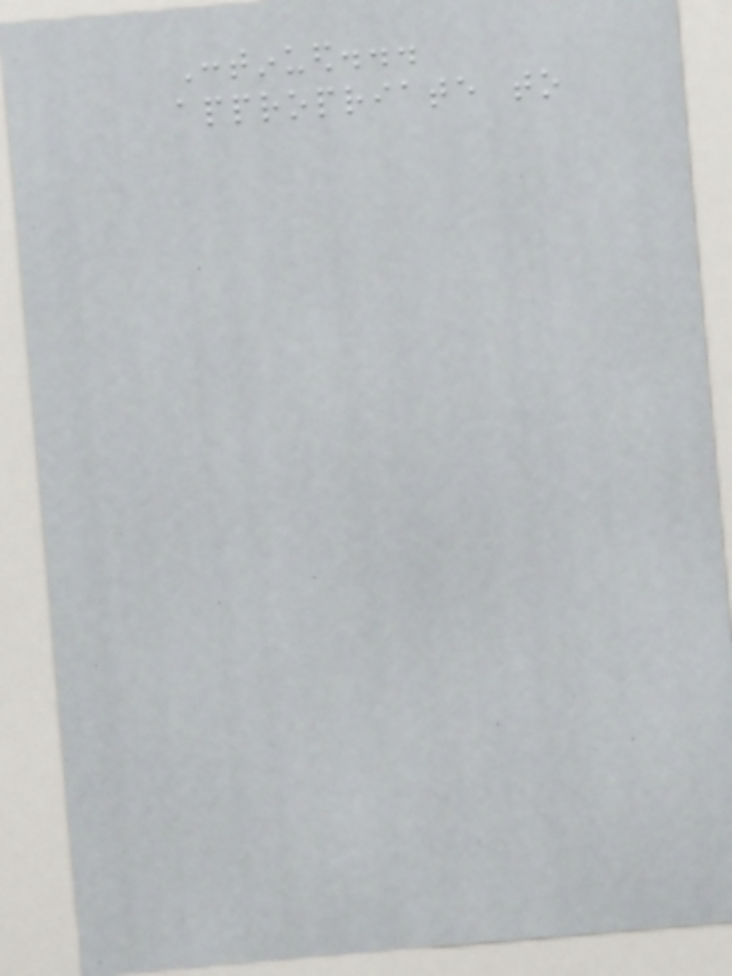Continued...
appropriate to
